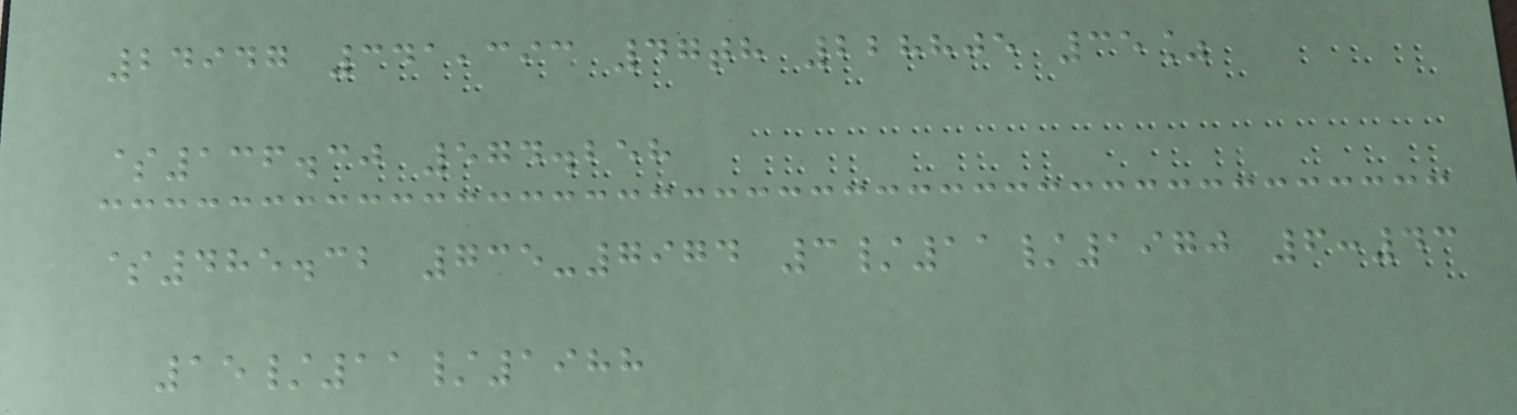24947 341,393 47th 228805 35%
$136.30 574.258
$485.32 735-7974 3/11/1970 6:43
15/11/1988
